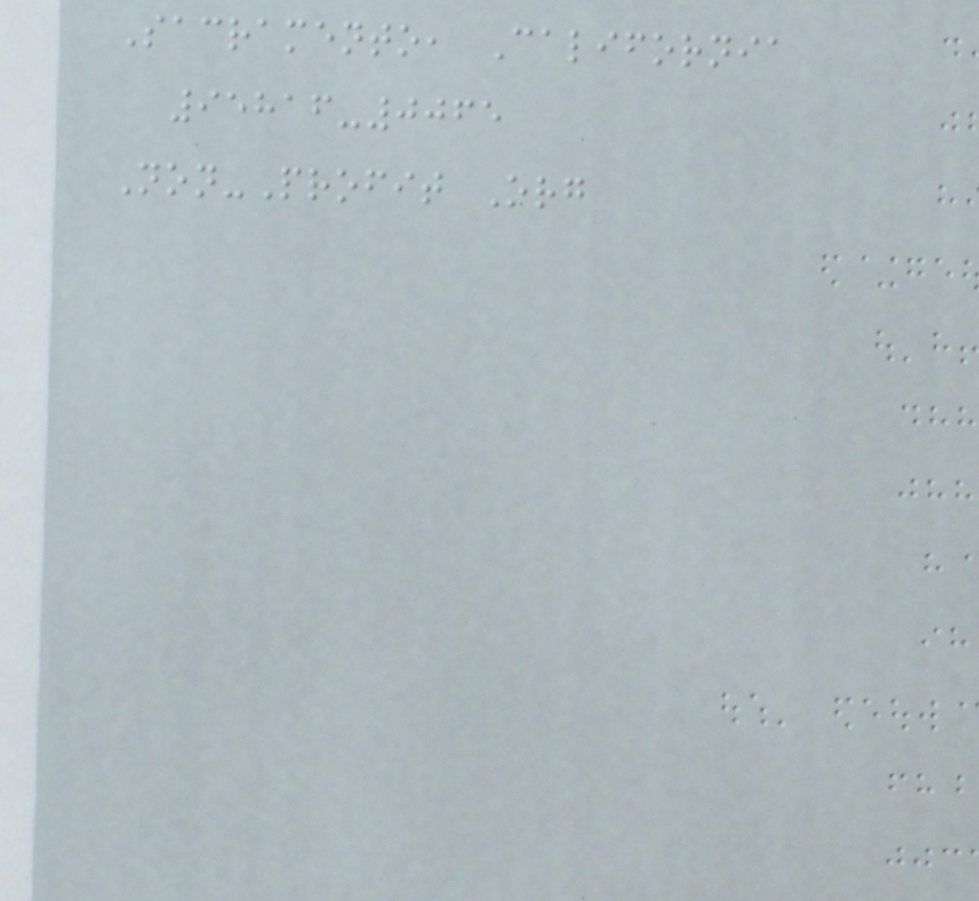Sacramento, California
95816-0065
Non-Profit Org
